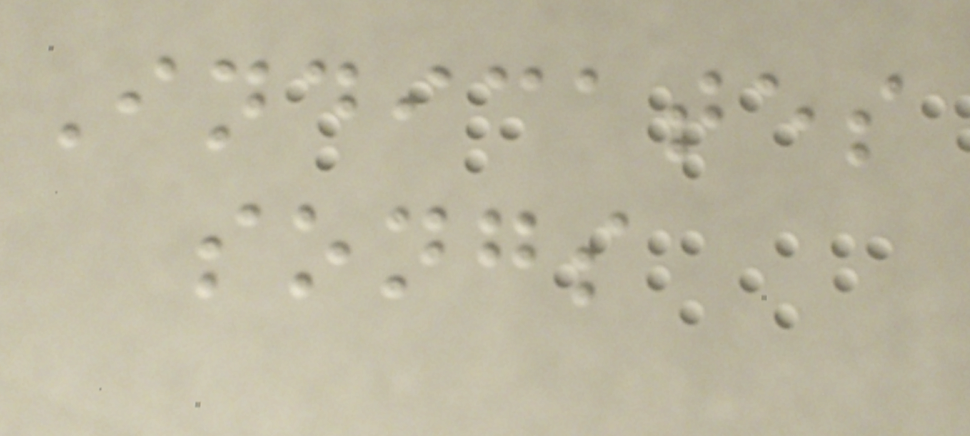Indicates
songs
